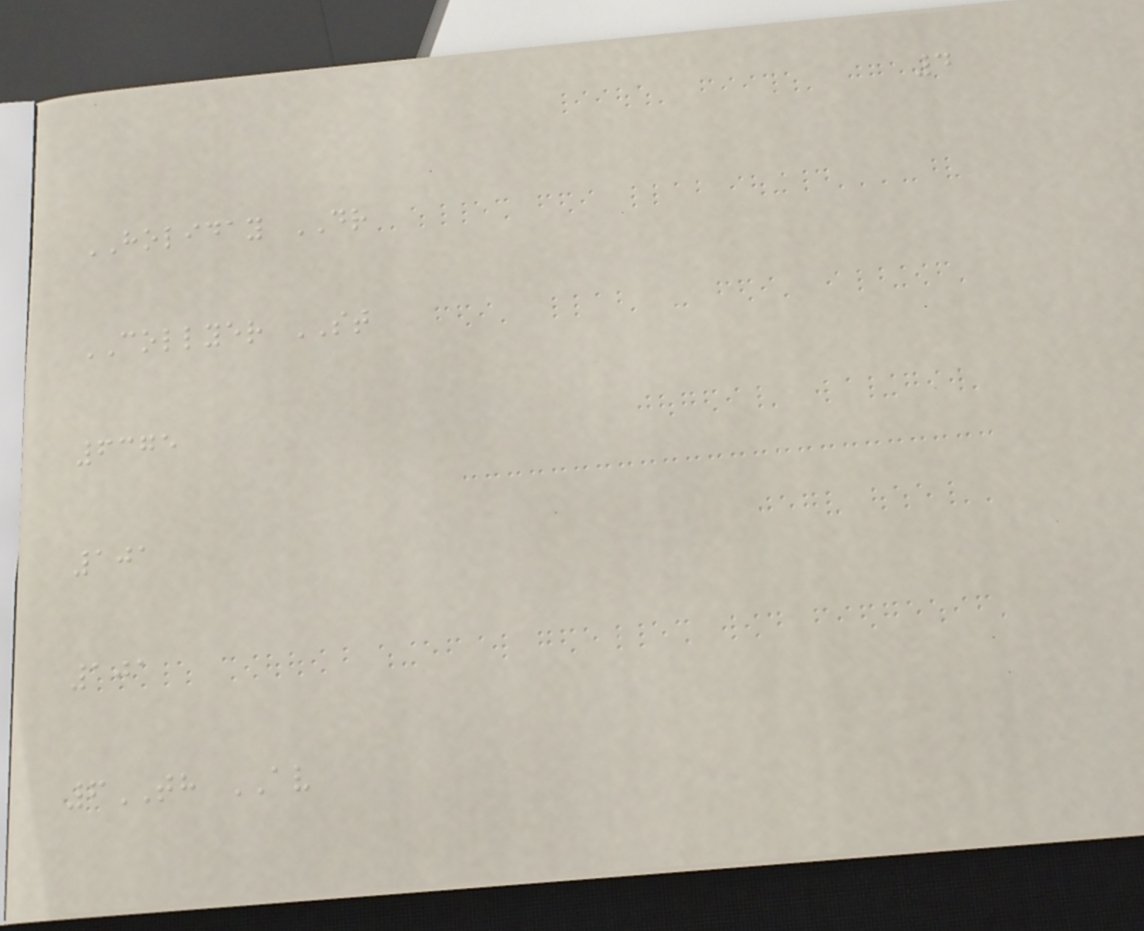4
HOLIDAY DR
COLLYER ST
6375
101
101
6TH AV
